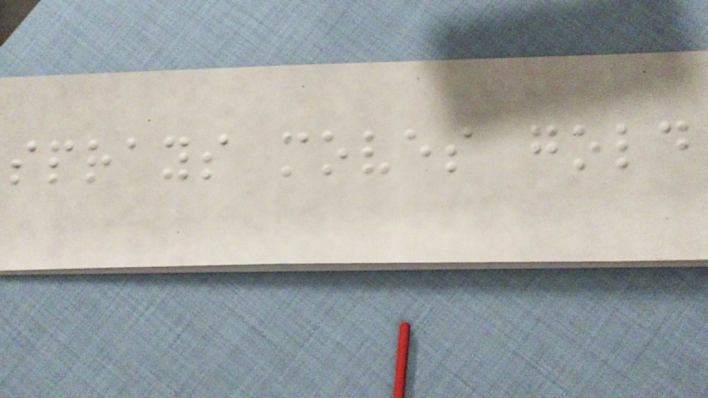sprays moves gold
